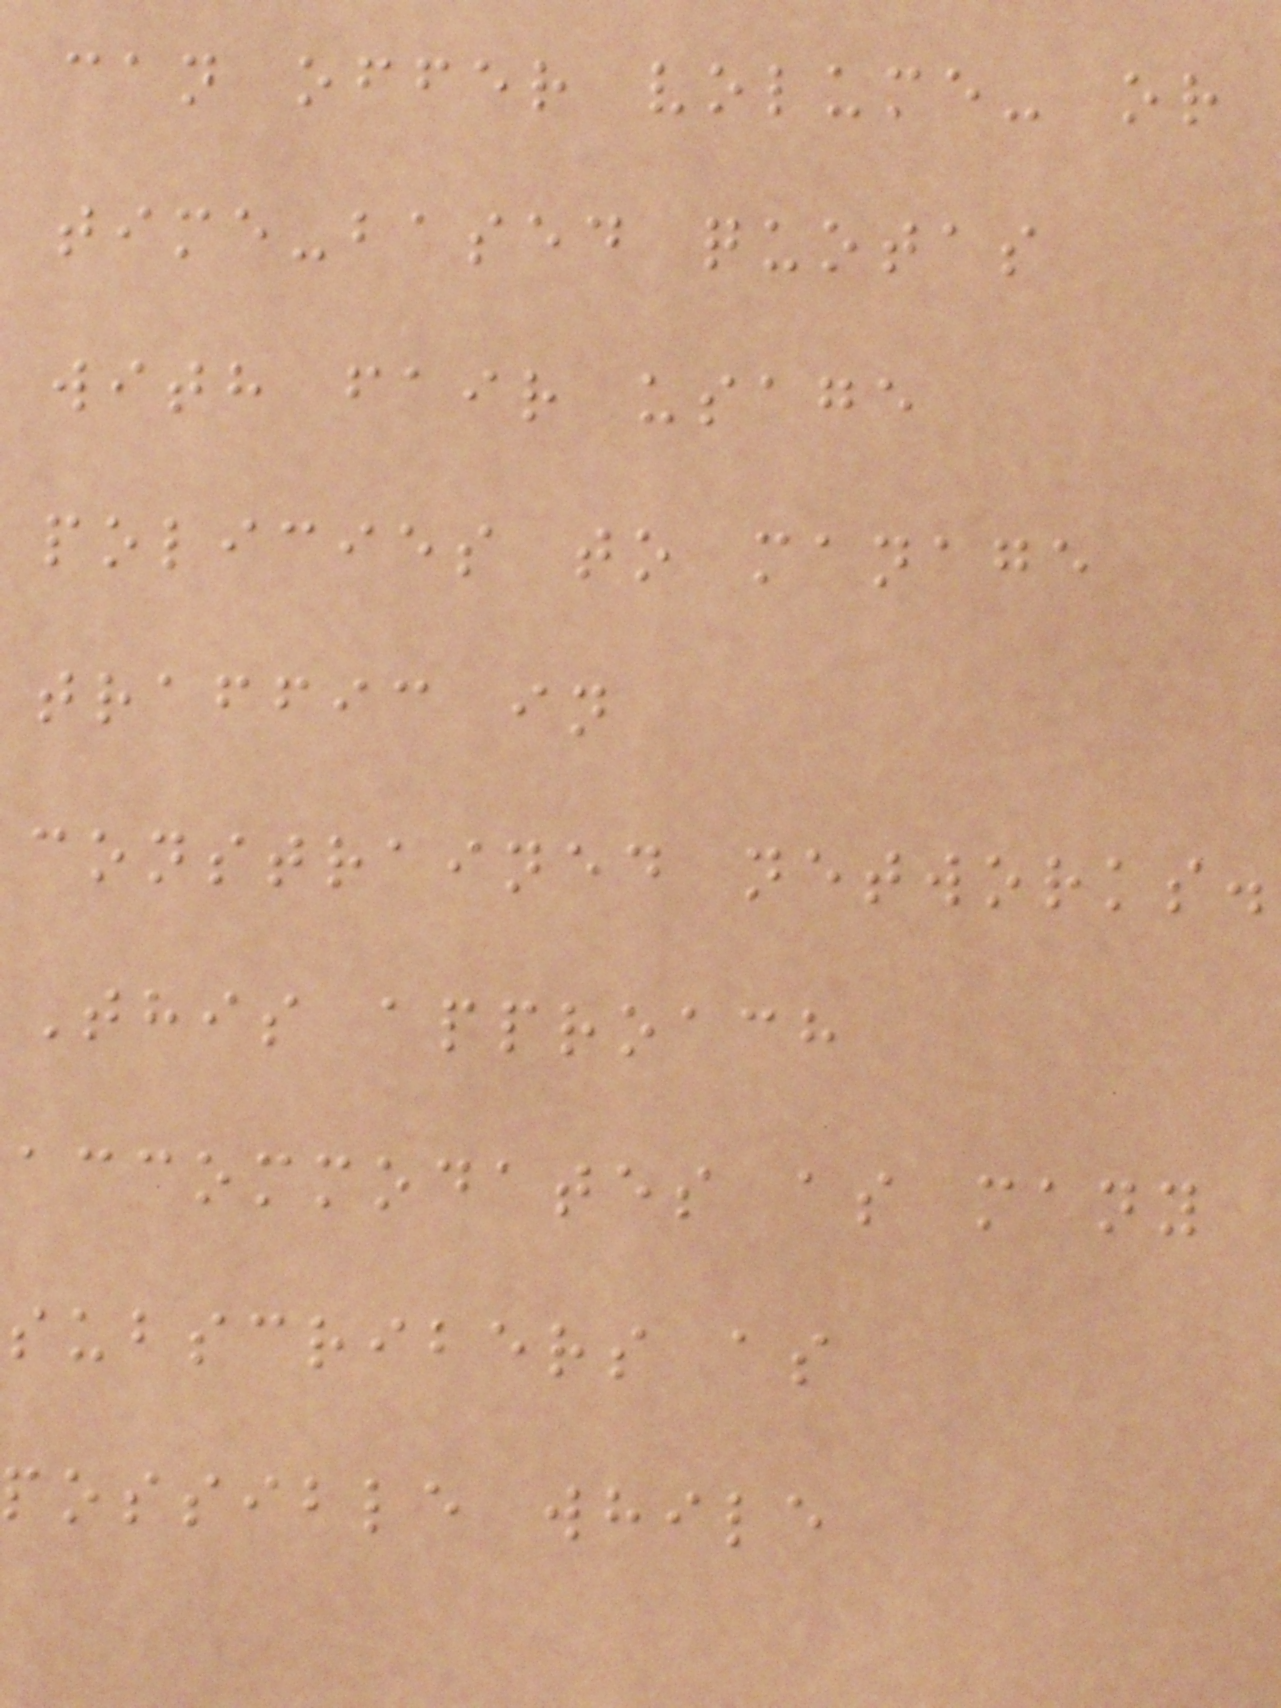can offer volume- or
time-based quotas
with fair usage
policies to manage
traffic in
constrained networks.
This approach
accommodates as many
subscribers as
possible while
